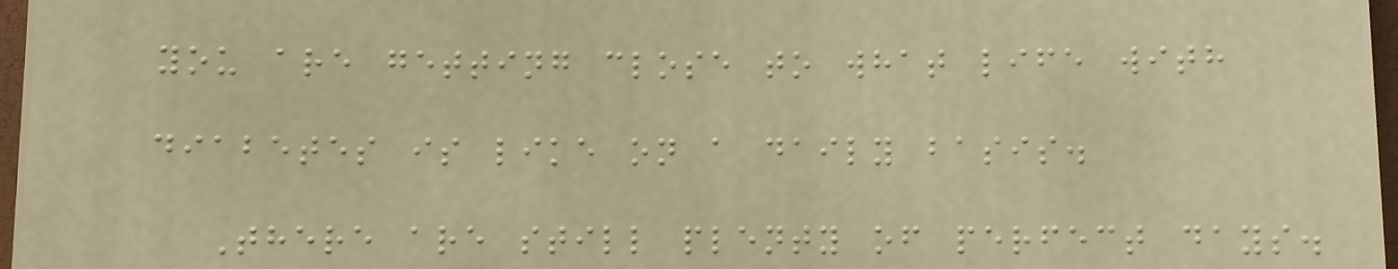you are getting close to what life with
diabetes is like on a daily basis.
There are still plenty of perfect days.
